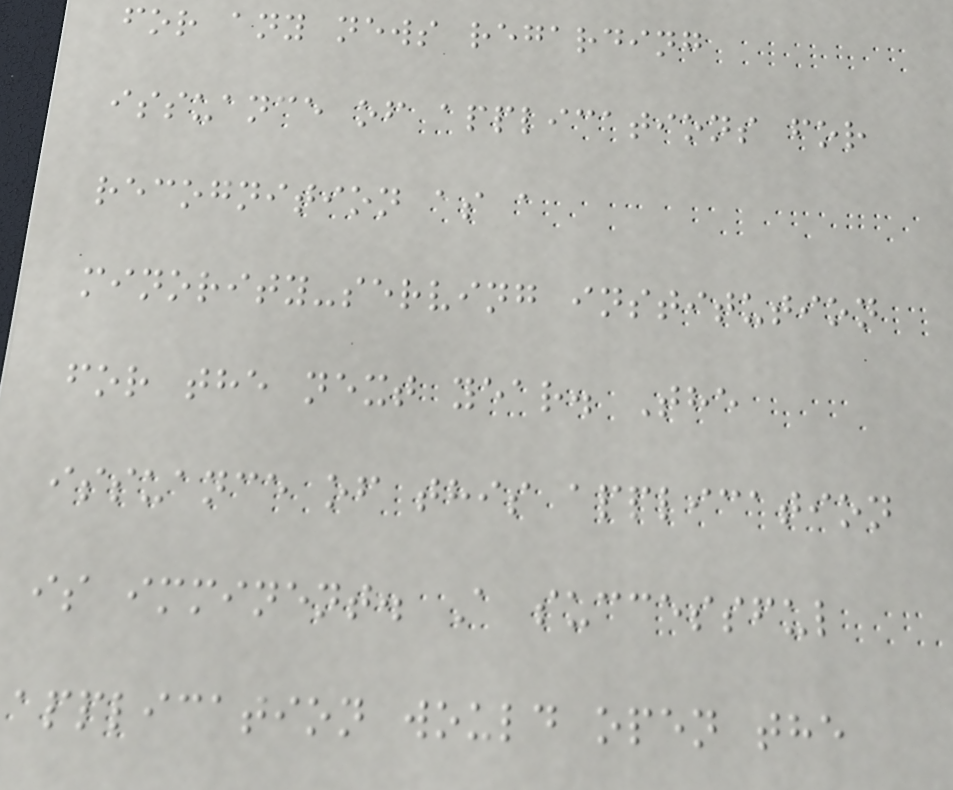for any news regarding
issuance of applications for
recognition as a
minority-serving institution
for the next year. The
issuance of this application
is imminent. A successful
application would open the
